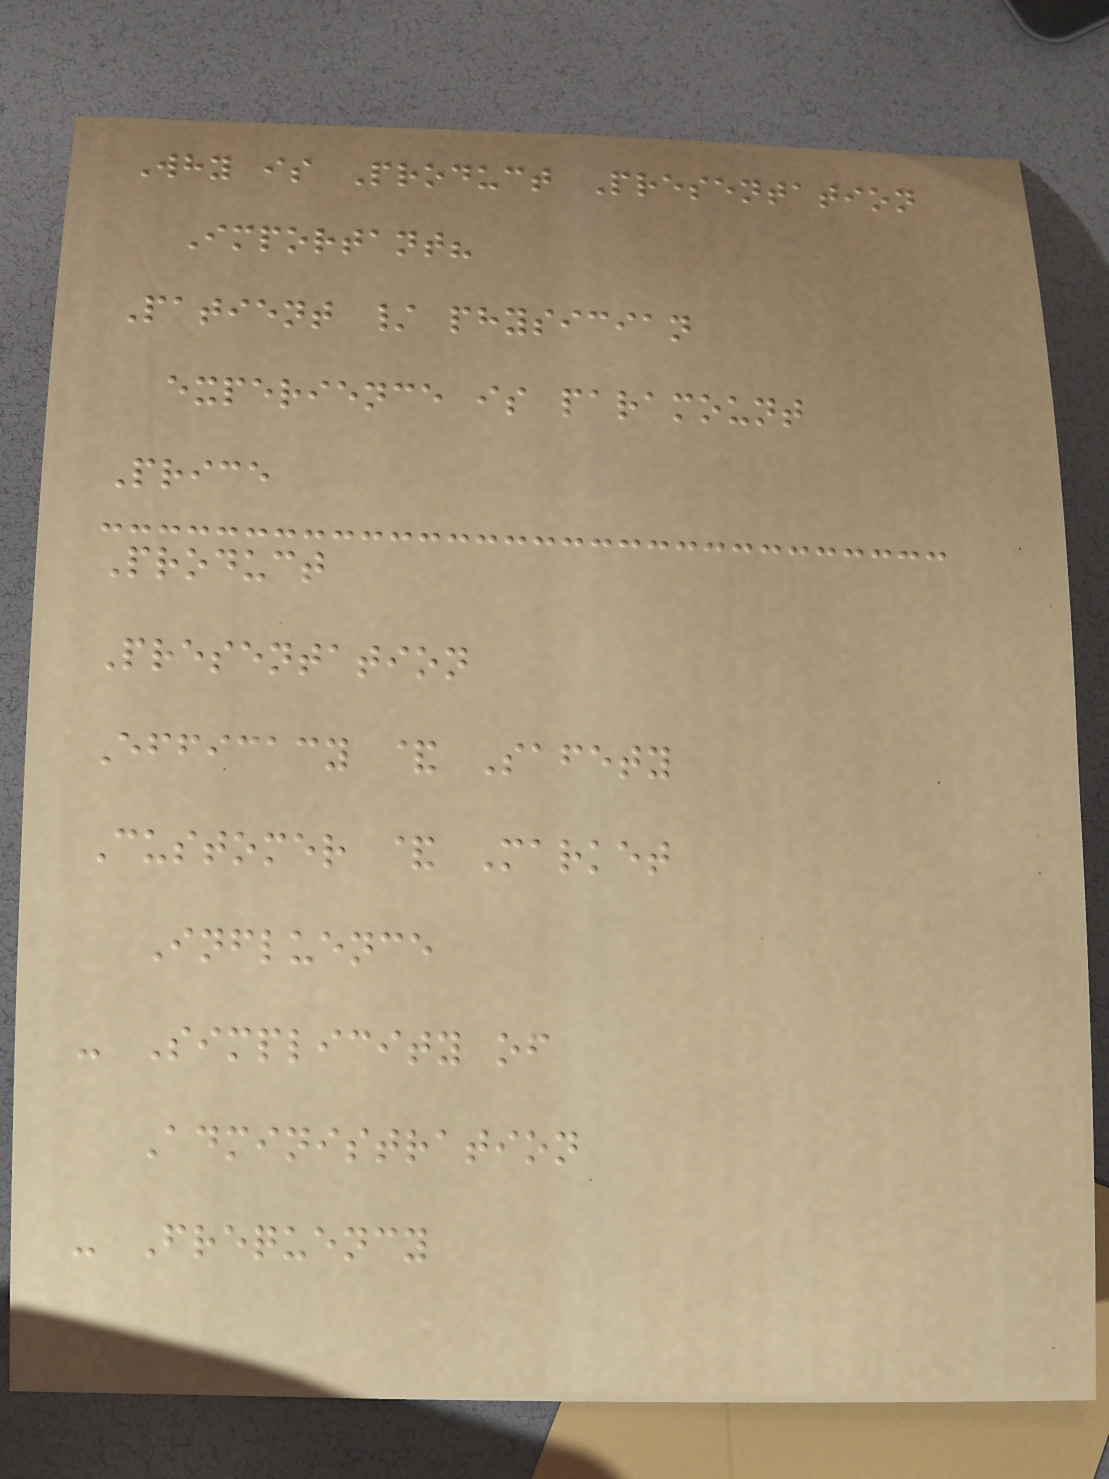Why is Product Presentation
Important?
Patient / physician
experience is paramount
Price
Product
Presentation
Efficacy & Safety
Customer & Market
Influence
- Simplicity of
Administration
- Frequency
